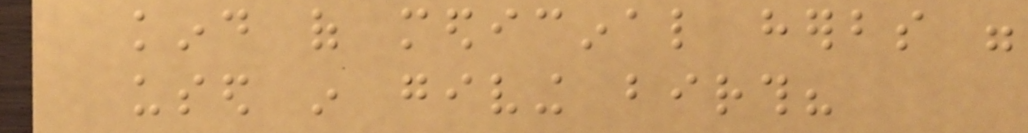kind of medicinal herbs were
used in giving birth?
